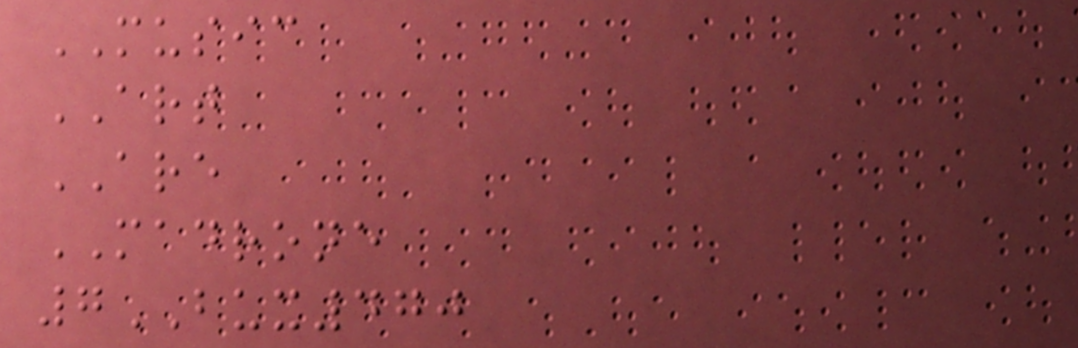MUSIC
ART
ARE
MADRONE
7BUX470
